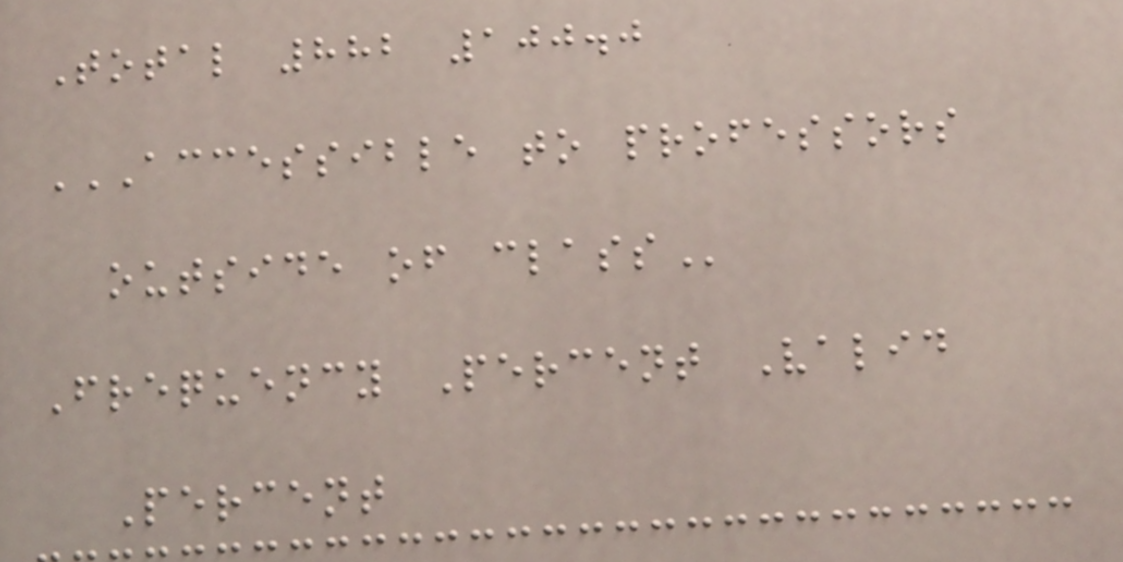Total 882 100.0
ACCESSIBLE TO PROFESSORS
OUTSIDE OF CLASS
Frequency Percent Valid
Percent
